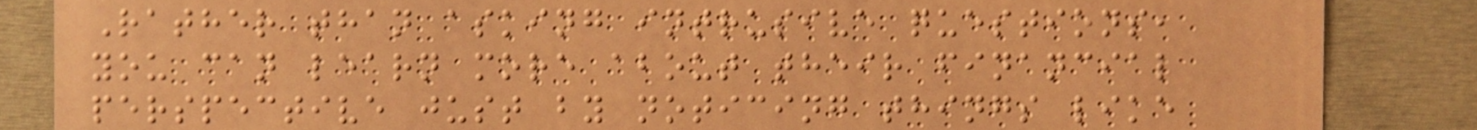Rather than asking intrusive questions,
you can learn more about their financial
perspective just by noticing things like
